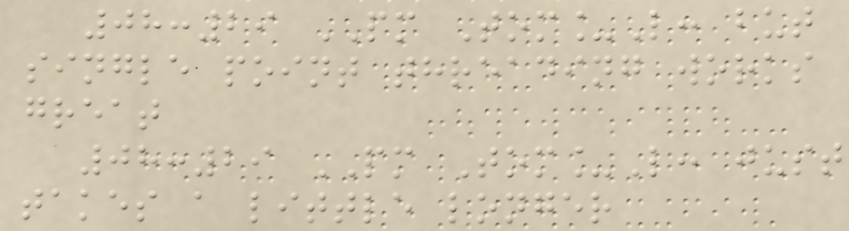08:29 PM Tom_L: but
single point threading works
great
08:29 PM Tom_L: just
takes a little longer
